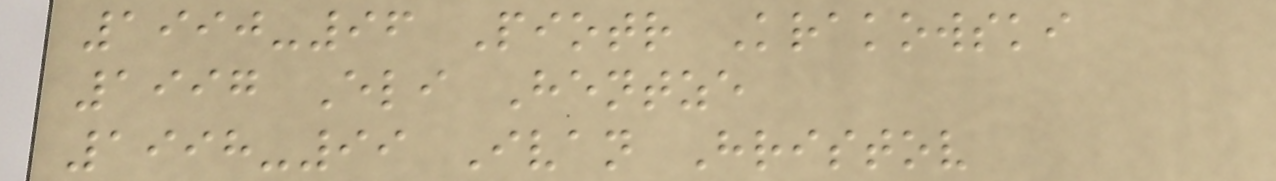1990-96 Piotr Krakowski
1997 Eli Hentze
1998-99 Ivan Hristov
